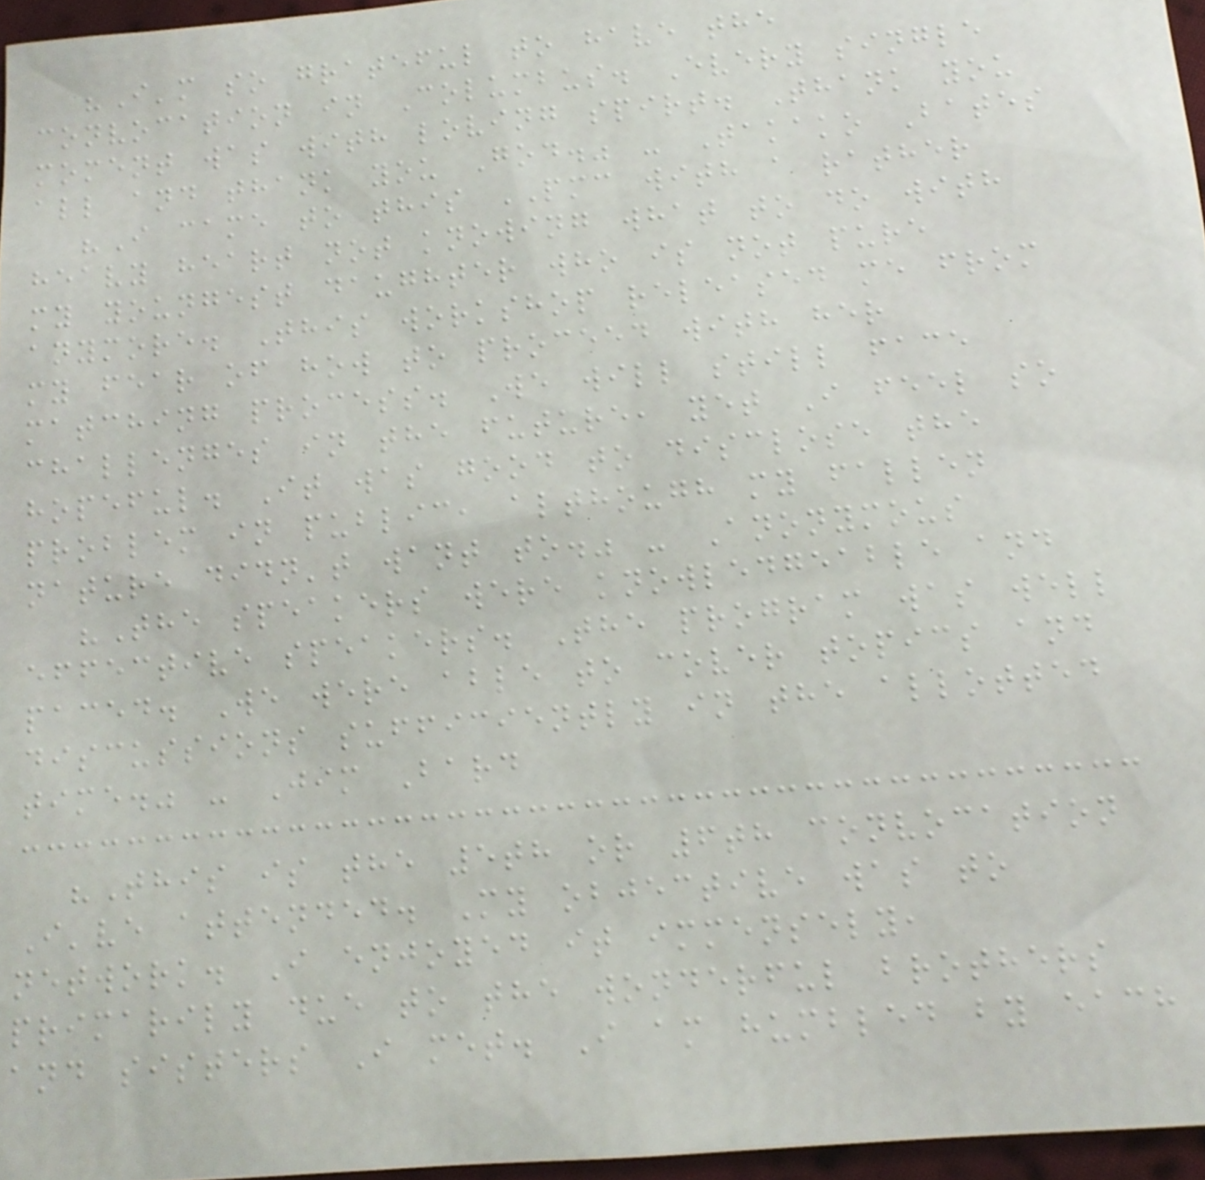"I'm so grateful to have the
convocation in Columbus. Every single
moment was with loving spirt. Thank you
all and thank you God." - Takako Bates
"I came to this PMC with a rather
heavy heart not knowing what to do with
my youngest daughter who is not pure
anymore. This workshop released me from
my fear of how to proceed with her
matching process. We will still face
challenges in the future, yet I feel so
hopeful. It was good to disclose the
problem in public, although my fallen
nature didn't want to." - Anonymous
"The speakers were knowledgeable and
effective speakers. The program was well
paced. We were able to cover topics and
discussions sufficiently in the allotted
time." - Jim Bard
"This is the 5th or 6th convocation
I've attended. My objective was to
network. I enjoyed it immensely,
primarily due to the wonderful brothers
and sisters I met. I am humbled by each
